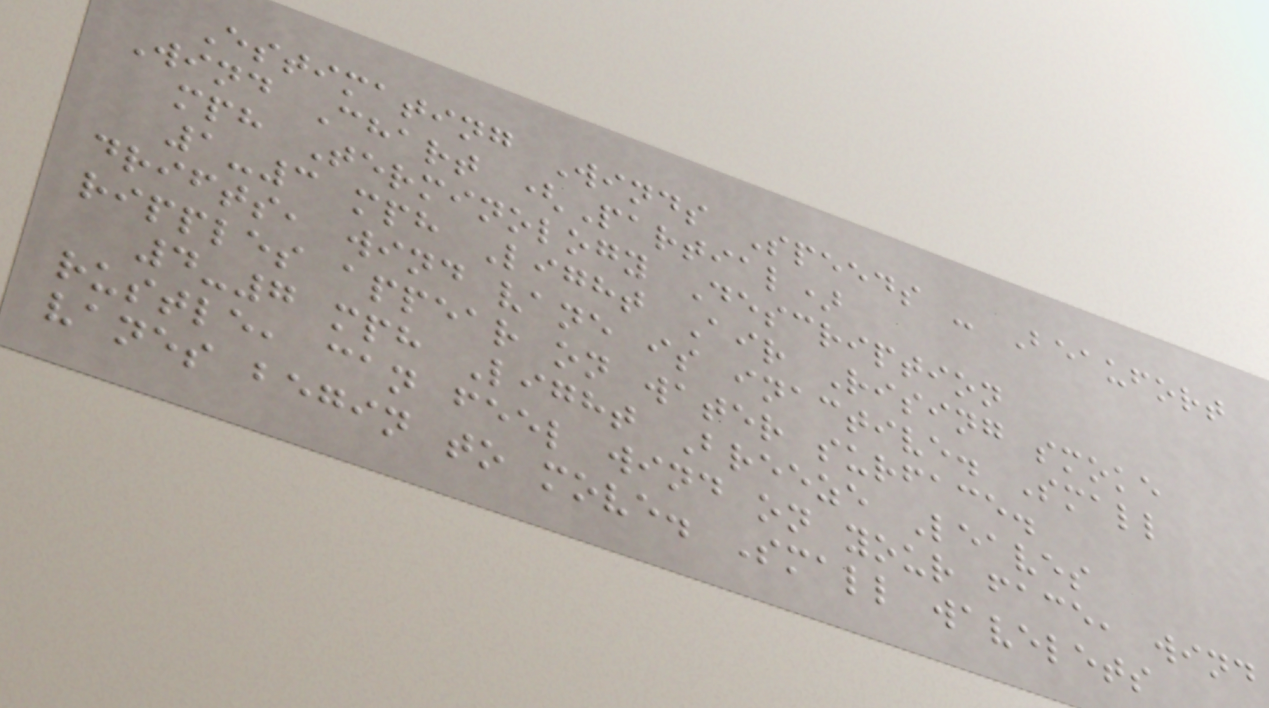Estimating Winds Speeds - Beaufort
Wind Chart (Partial)
mph Terminology Description
1-3 mph Light Air Rising smoke
drifts, wind vane is inactive. Small
ripples appear on water surface.
4-7 mph Light Breeze Leaves
rustle, can feel wind on your face, wind
vanes begin to move. Small wavelets
